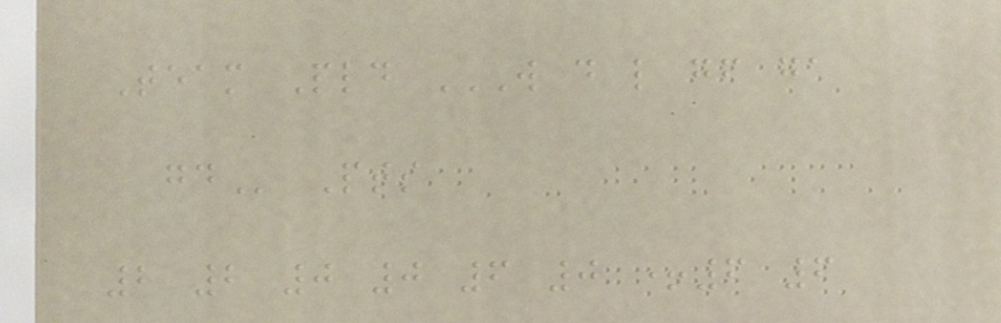Team Pld W D L GF GA
GD Pts
2 2 0 0 6 0 +6 6
